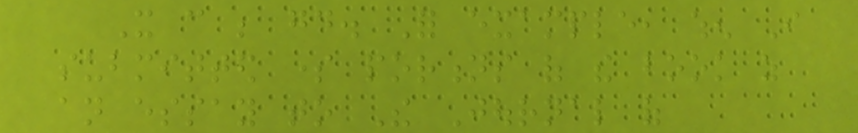It can be good. For example, when I
submitted some portions of the book as
an essay to The Journal of
